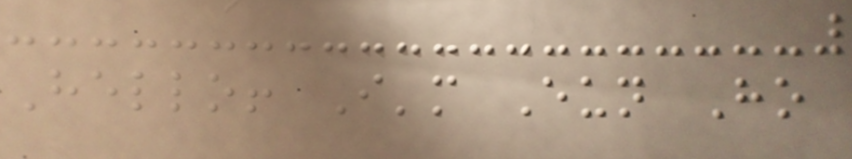Hello! I'm Eun Ho
